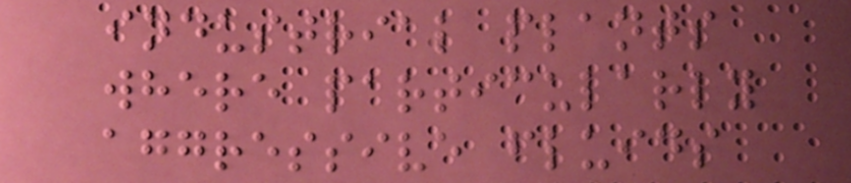industrial plants
where particularly
aggressive fluids
